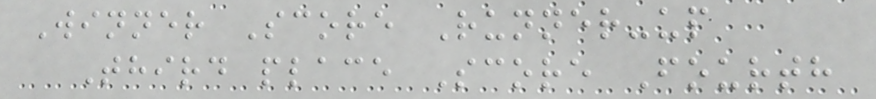Winner Score Runner-up
Third place Score Fourth
